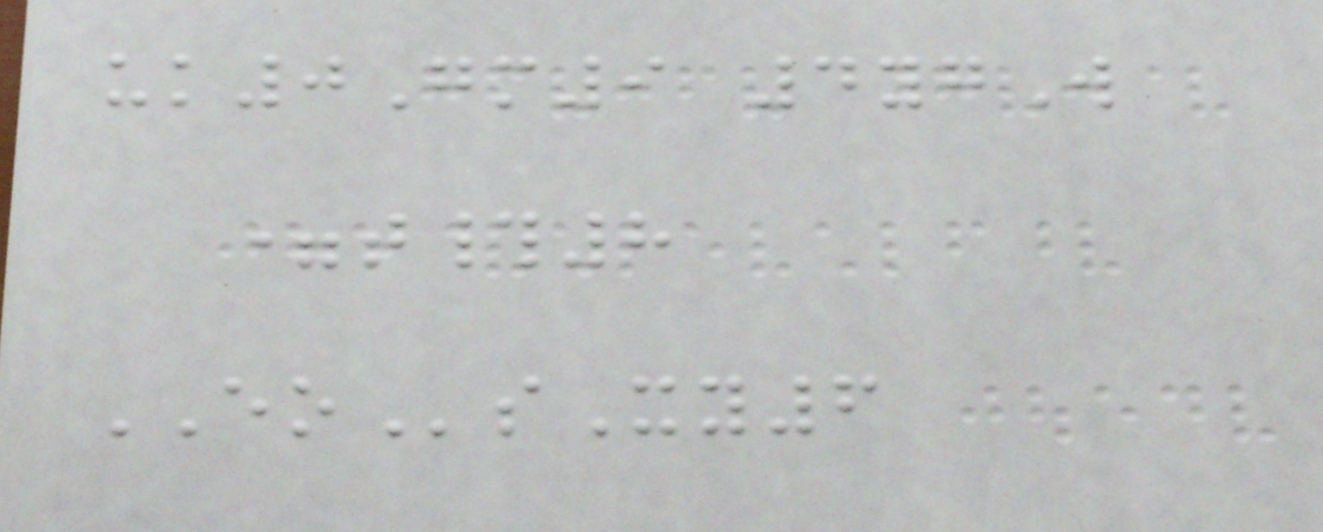uk0Gm9 4ygW
=t#8
EOsXy6
